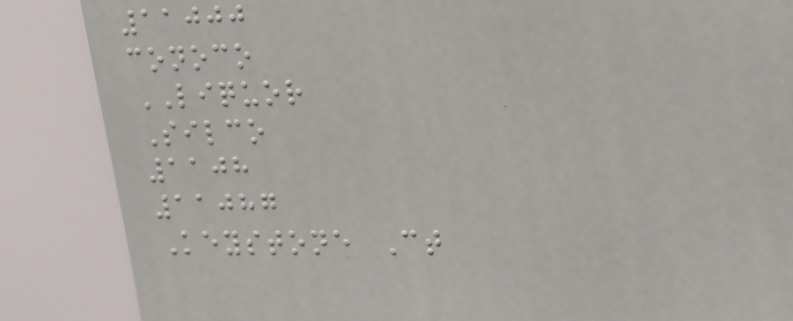11000
conoco
LIQUOR
Silco
1108
11087
Keystone Ct
